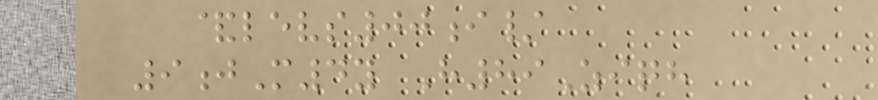&levs00i/
9jM4y H89Ziqh
